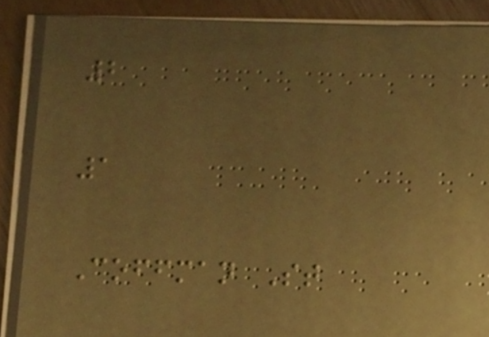2
1
Coffman St
